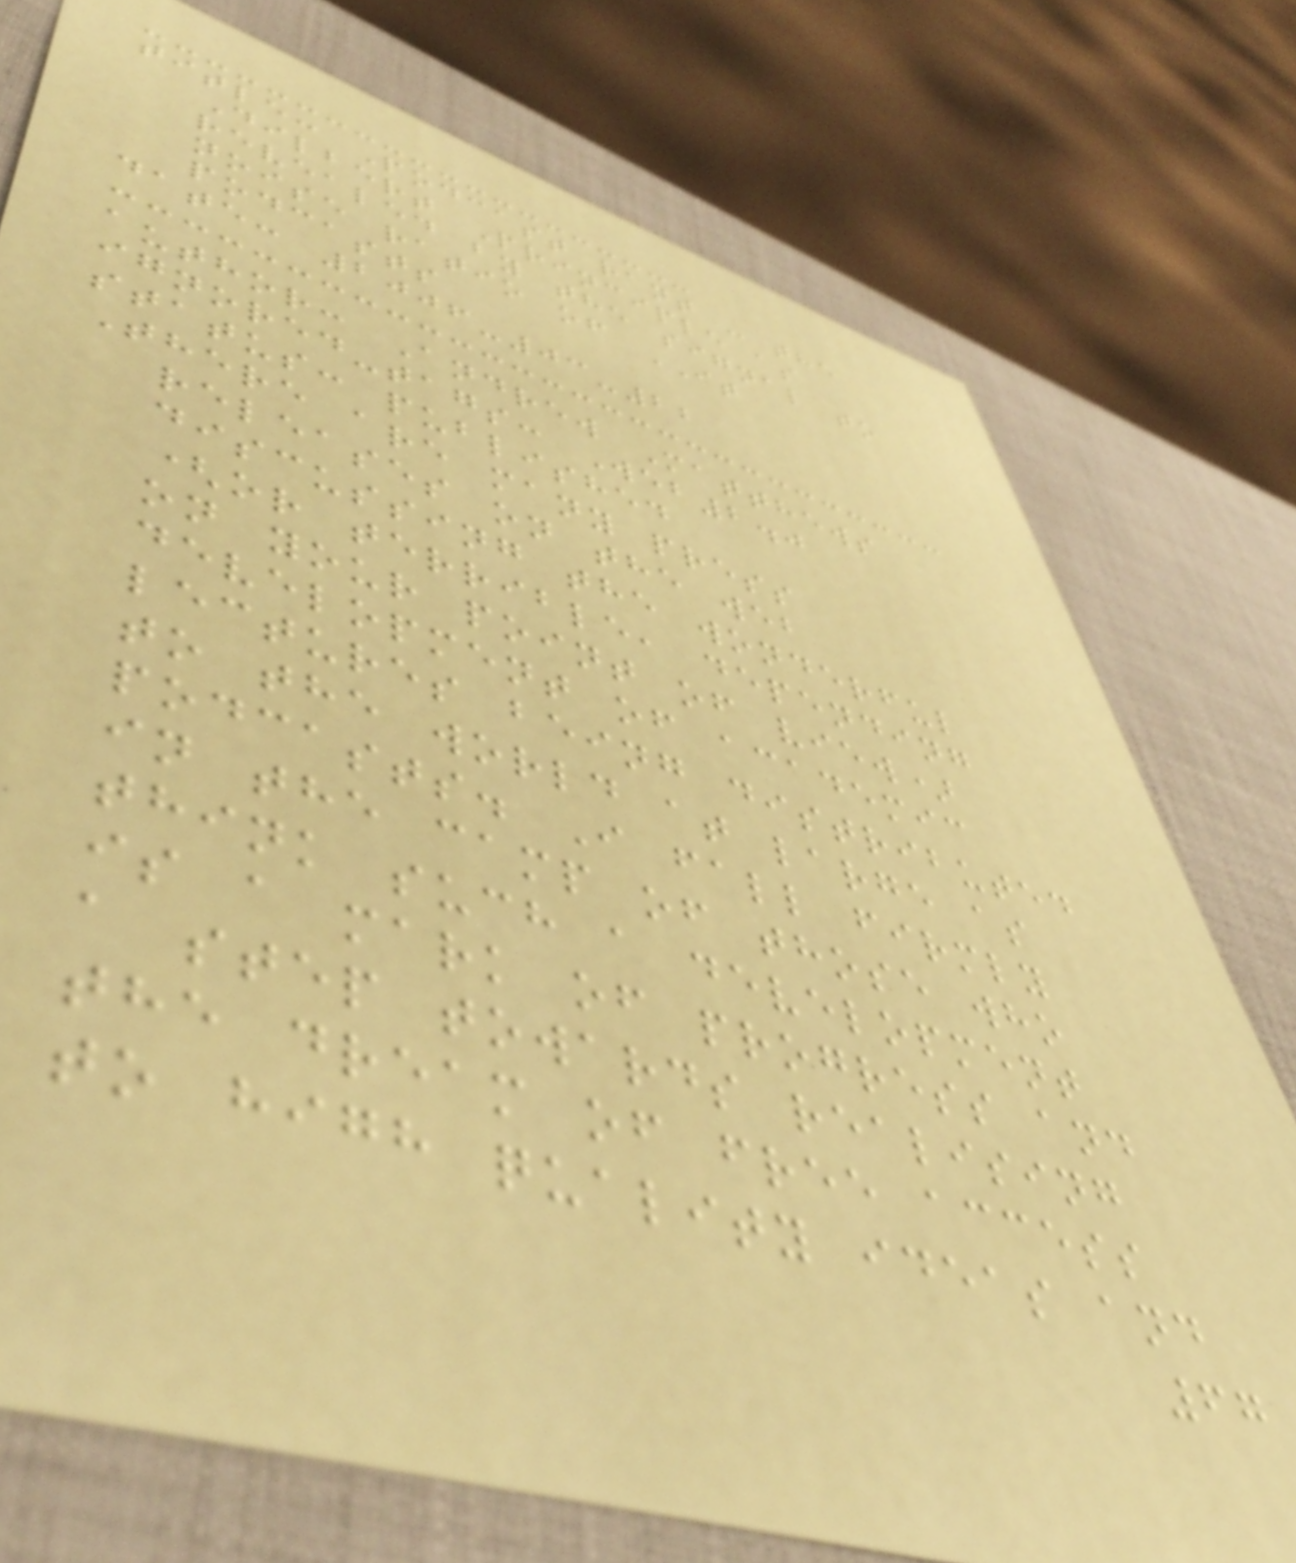title: Podcast rant - the
Dilbert Principle as
revealed by the signal to
noise ratio of IT
podcasts
date: 2006-03-22
author: Andrew Matthews
ignored-tags: Web2.0
status: published
There are many press
releases on the web
discussing the wonderful
(or terrible, depending
on your point of view)
development of academic
lectures being distributed
to the world at large as
podcasts. I fall firmly
in the camp of those who
think such a development
is a mark of progress and
a step towards realising
the dream of free access
to high quality ideas and
67
